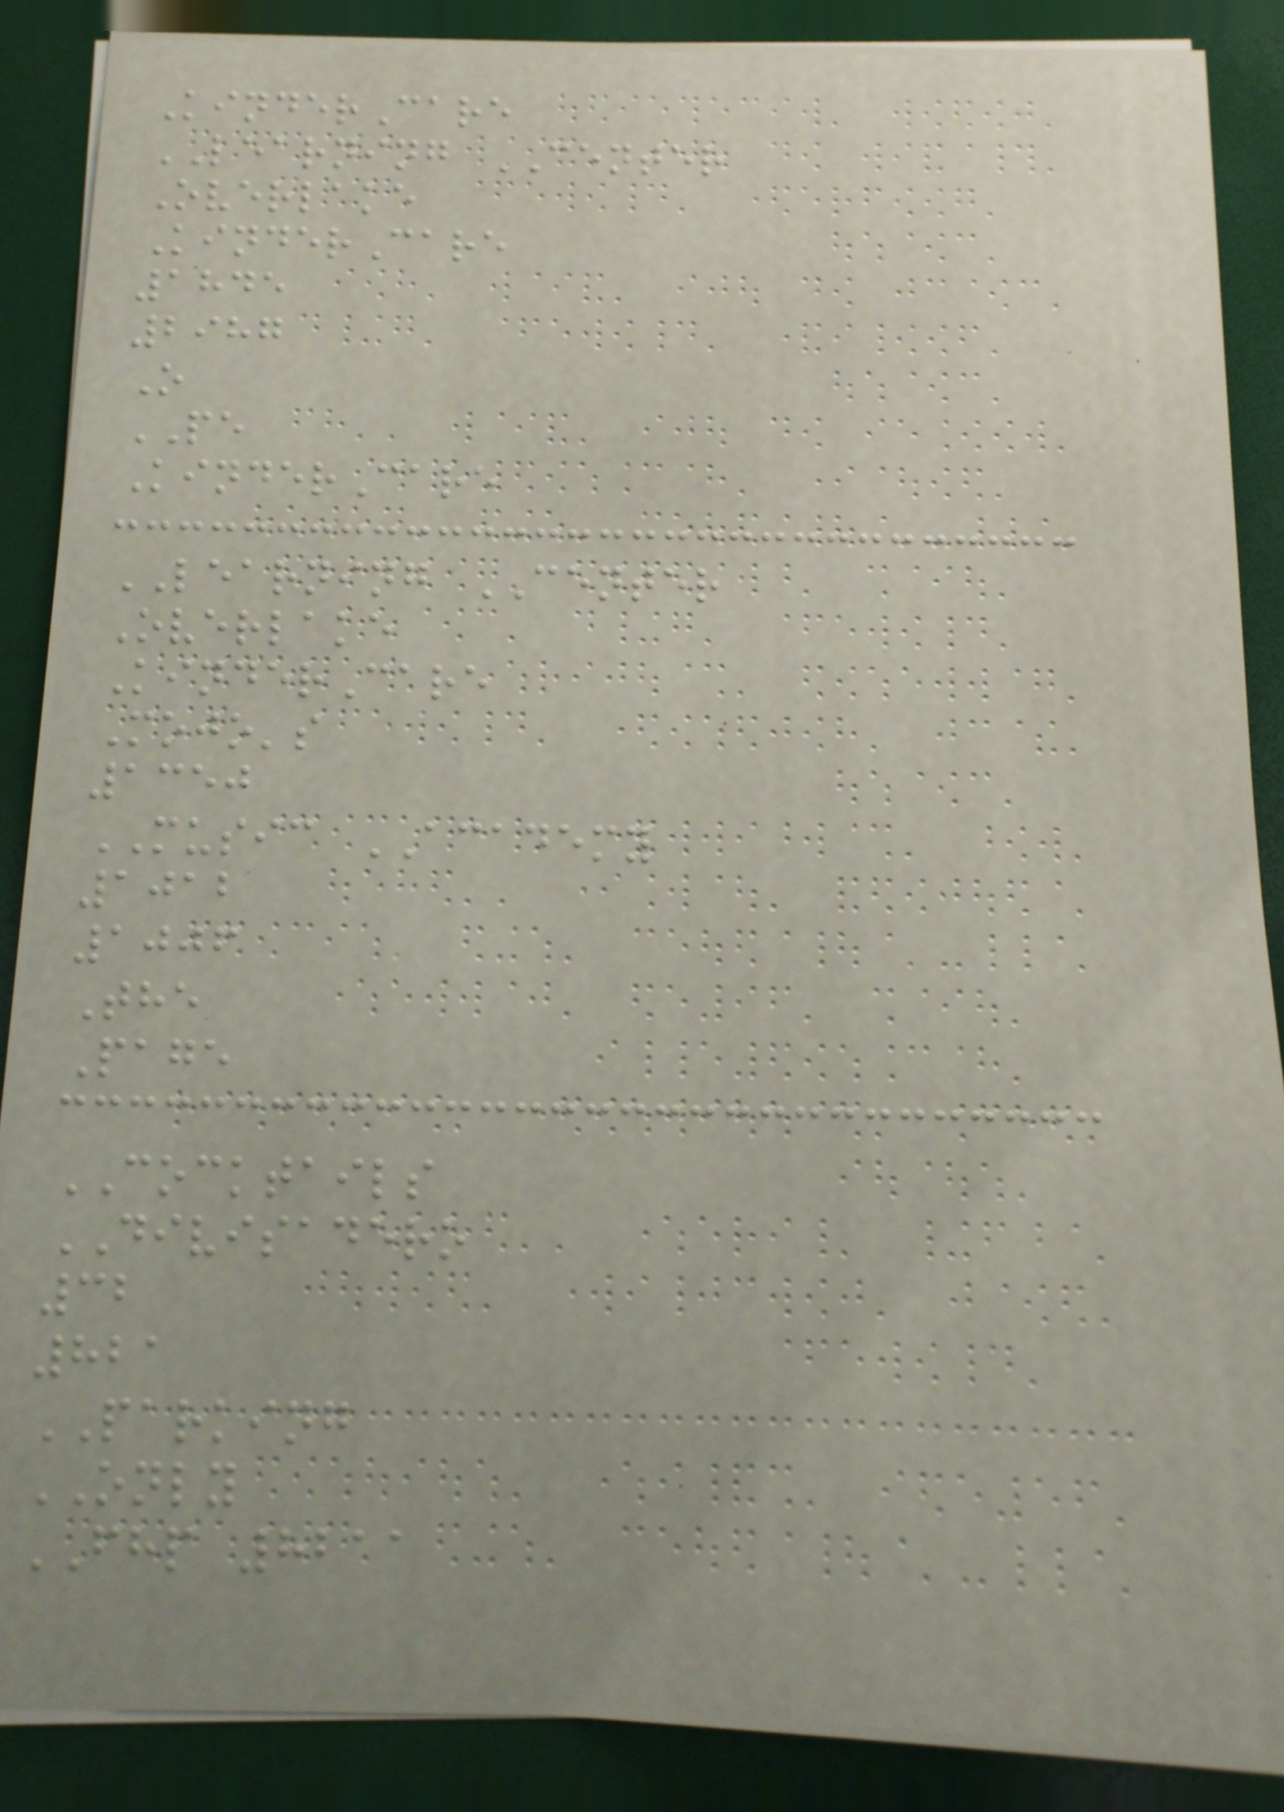KinderCare
LEARNING CENTER
Overlake
KinderCare
1845
2987
O
PE
KinderCare
LEARNING CENTER
Overlake
KinderCare
Mojo's
1350
MUSIC ACADEMY
1012
1006
The
Page
COCKTAILS
DIVISADERO
32
821
PARKING
ONLY
FHP 8211
